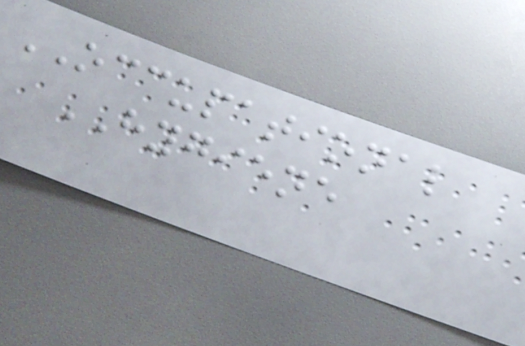OCCUPATIONAL
HYGIENE
